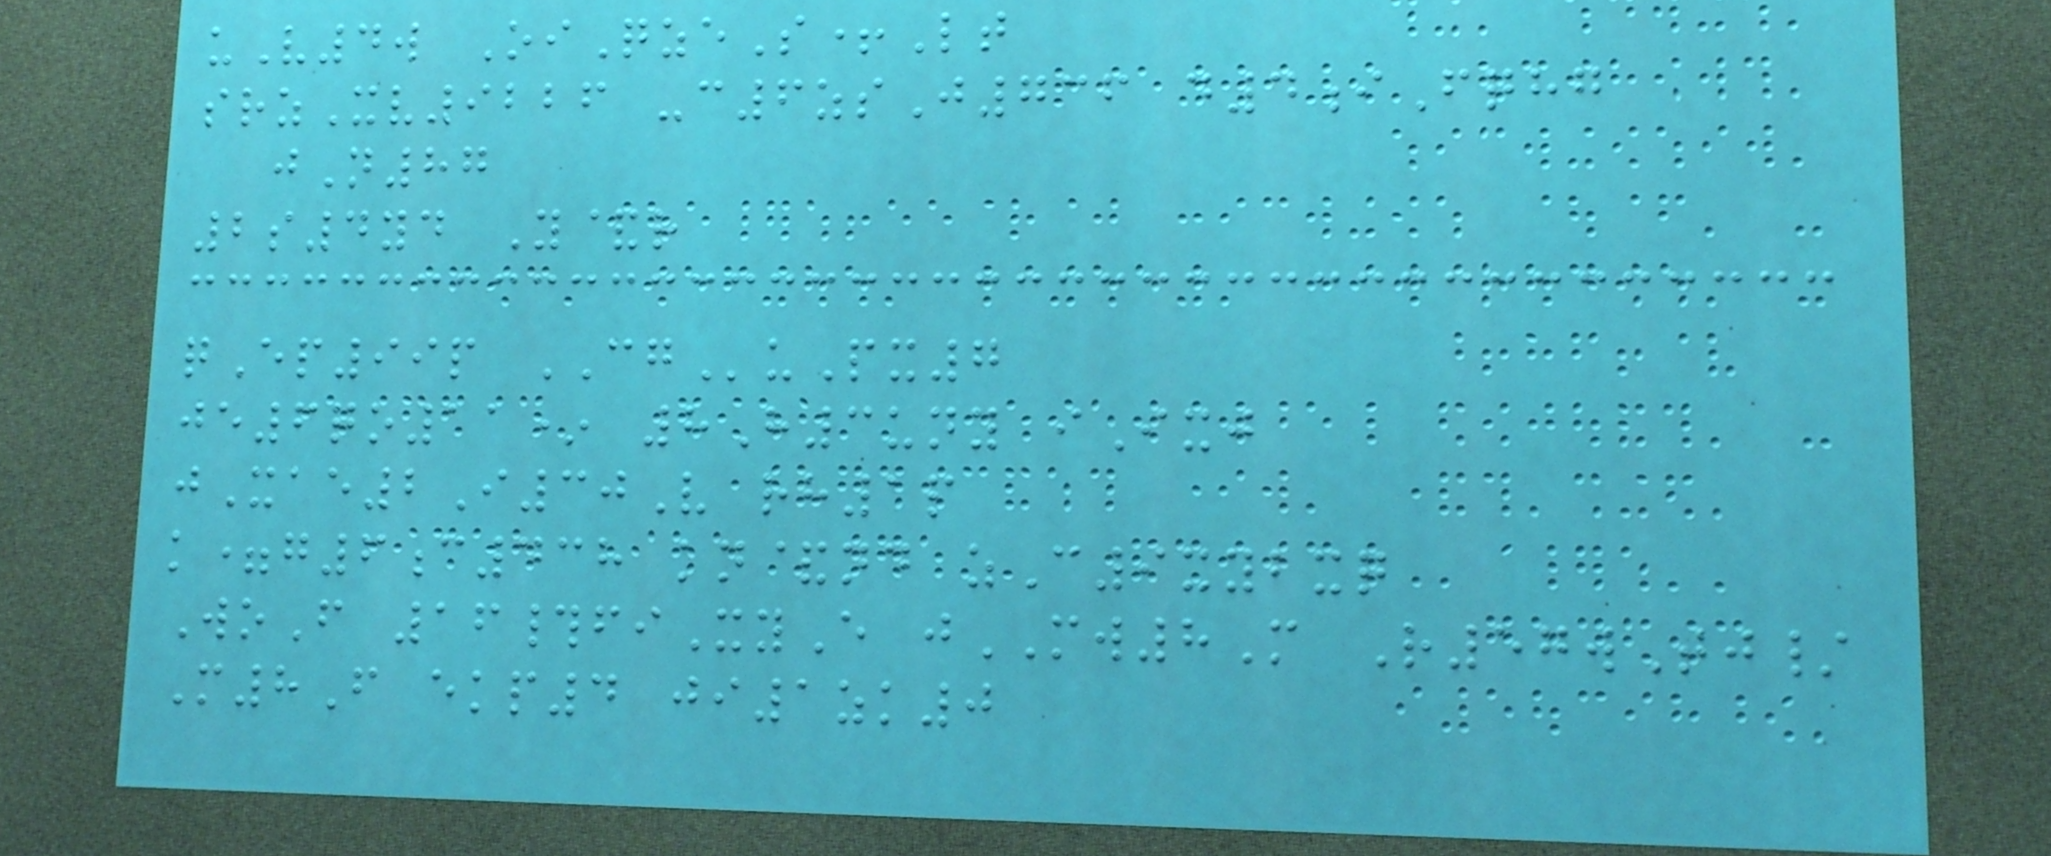uV4w OiQzeS+Lt
srzXv9226 -c6zsJ736 d4iFqhg
jN87
2s4yd Y&r
qEp99p CGuPx7
je6qo11* 8H3uny iIxj
jXae2I30V rh1p
k=g6c438 kn&nd zC9xybxq
WoF 16#fiXyE jMW8M R57wTj/
M8F ekp4 ji1zk0
